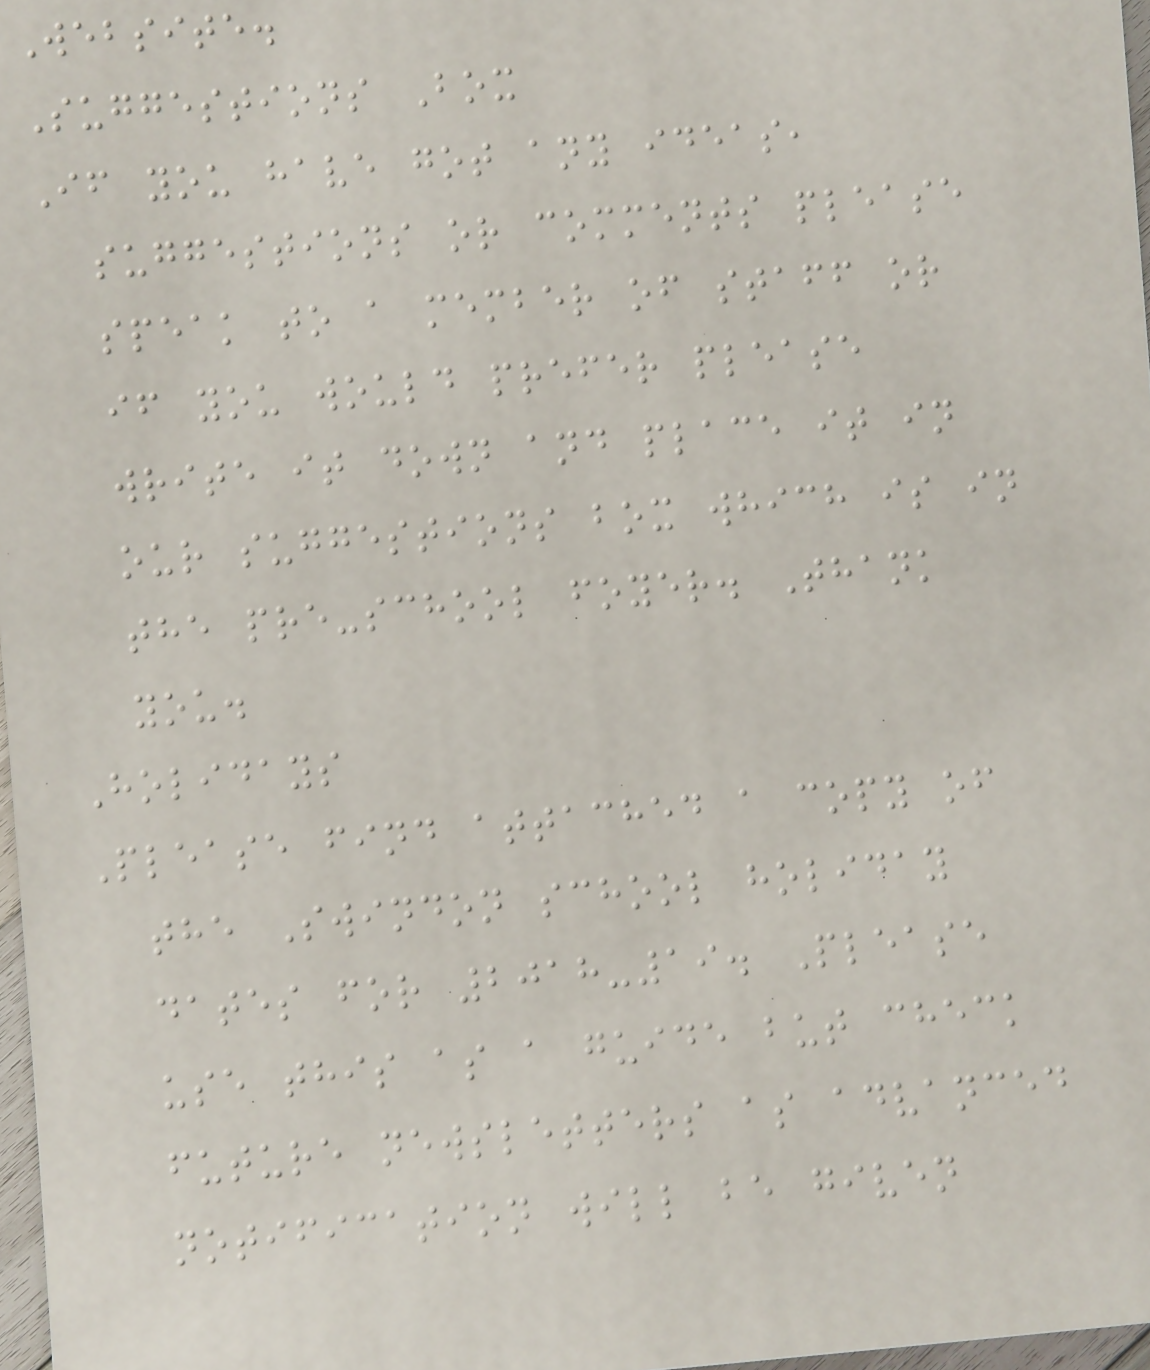Website.
Suggestions Box
If you have got any ideas,
suggestions or comments please
speak to a member of staff or
if you would prefer please
write it down and place it in
our suggestions box which is in
the pre-school foyer. Thank
you.
Holidays
Please find attached a copy of
the Swindon school holiday
dates for 2018-19. Please
use this as a guide but check
future newsletters as advanced
notification will be given
